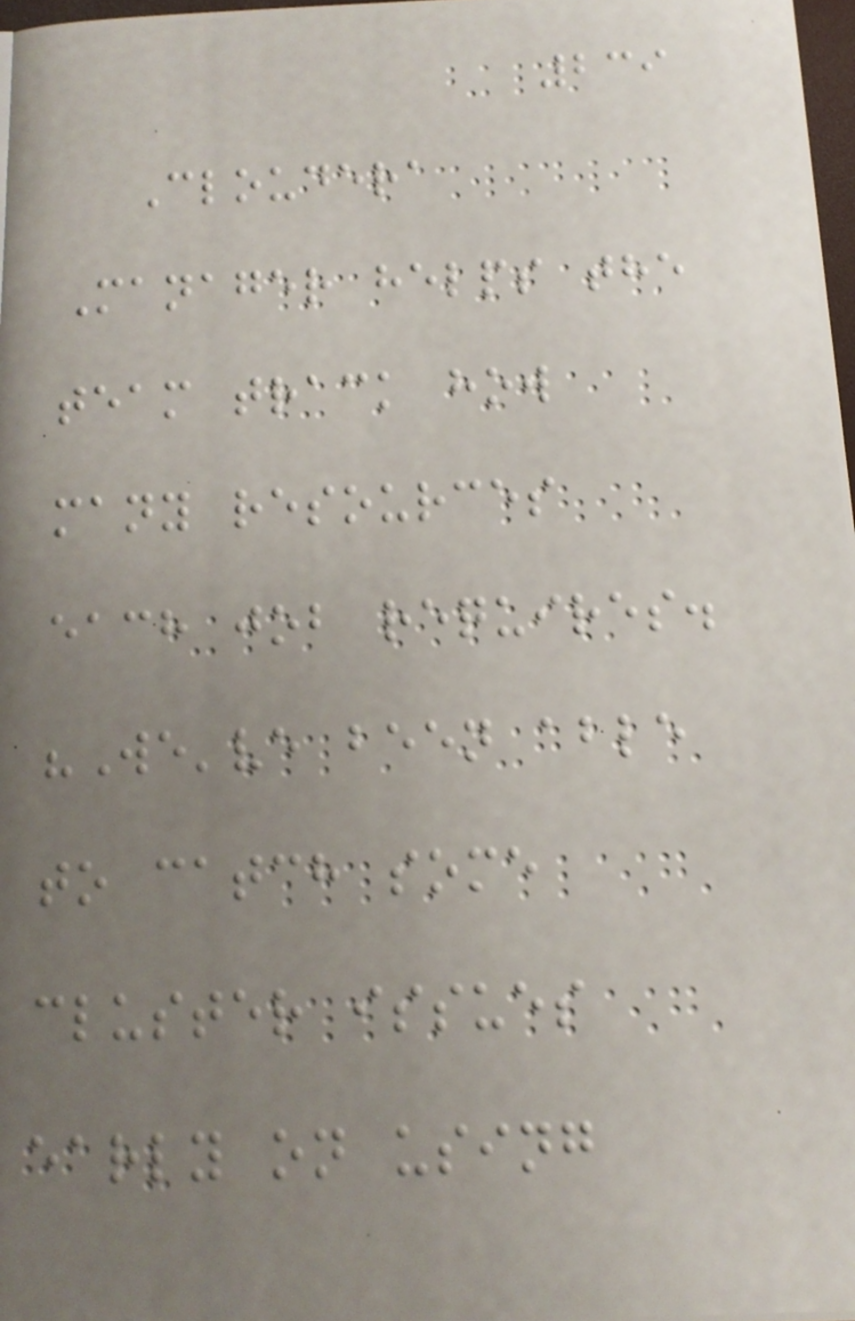239
Cloudera
Manager helps the
team track how
many resources
each job requires.
"We've been able
to catch some
cluster issues
early on using
